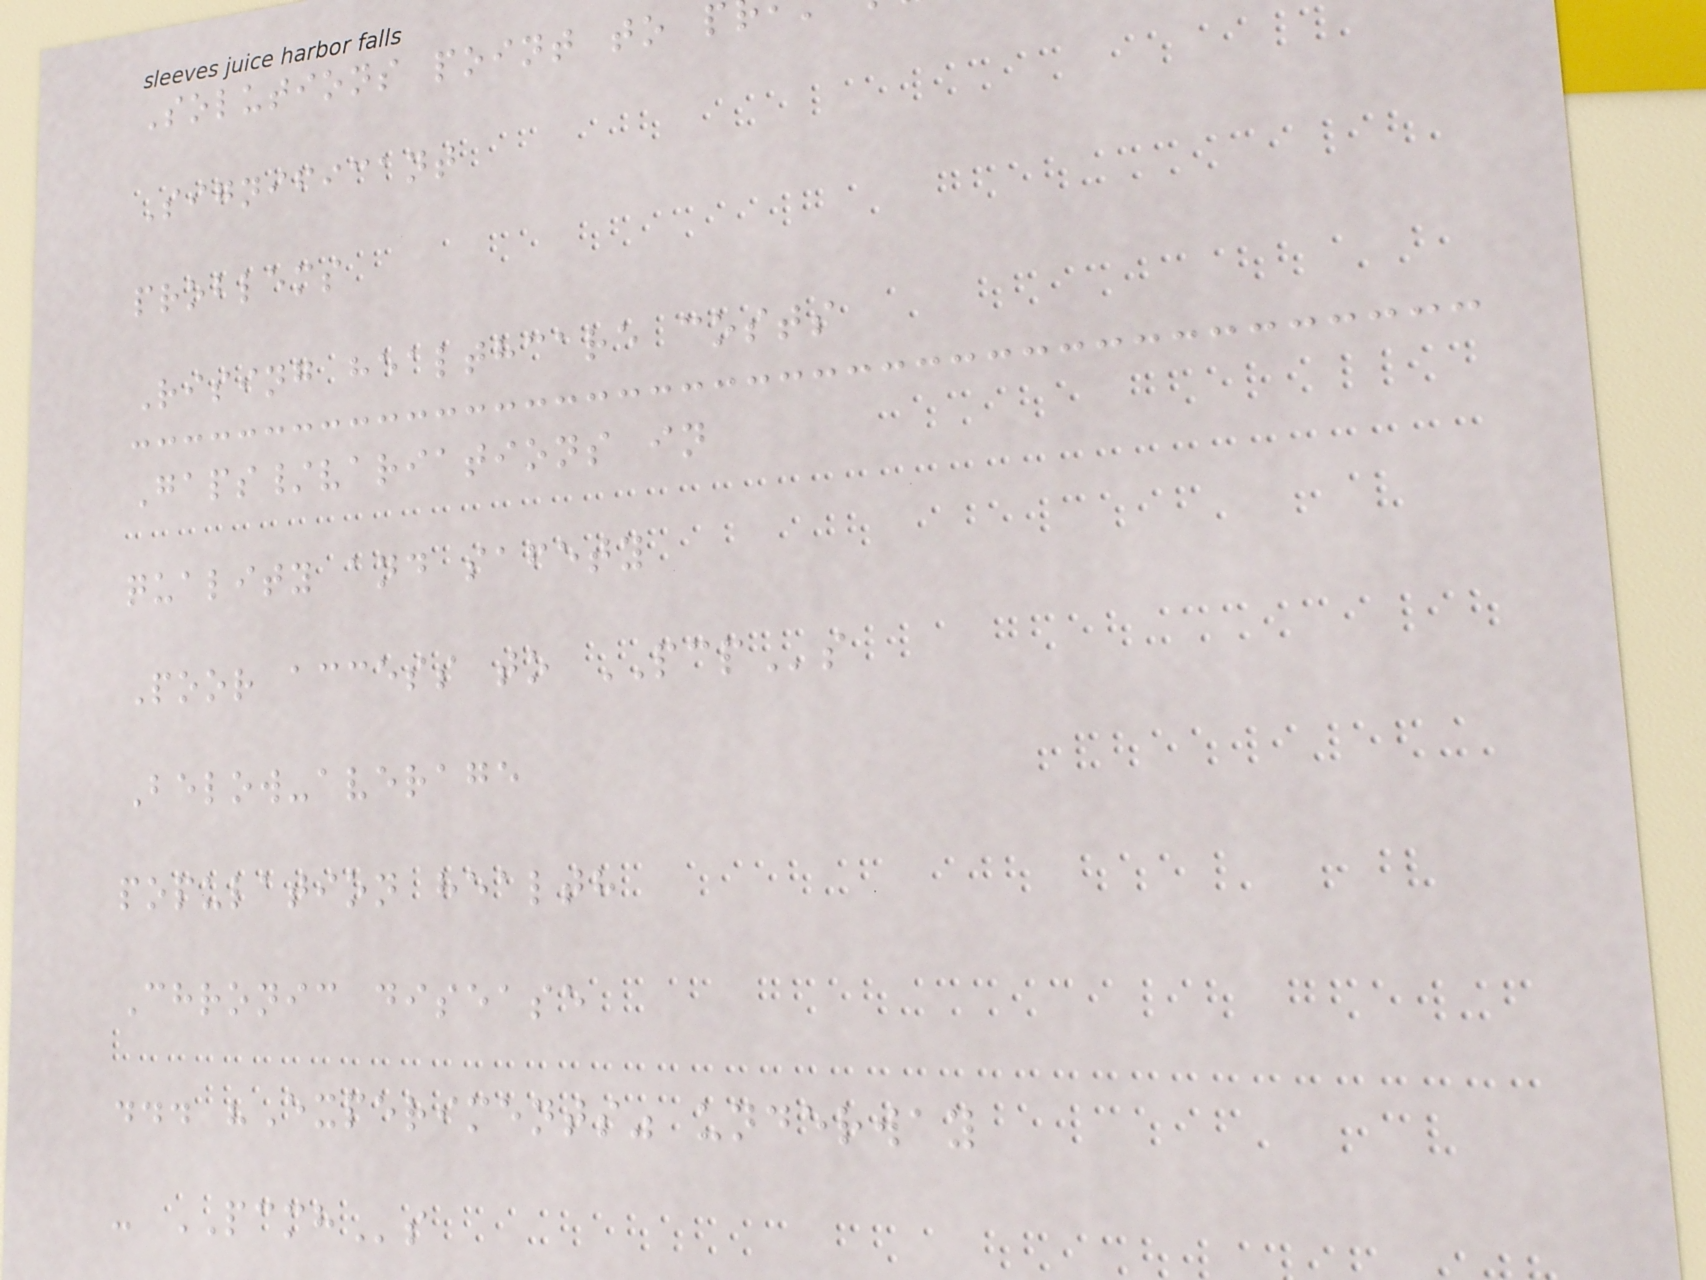Solutions point to p
Significant
problems
Rising healthcare costs
Gaps/variations in
quality and safety
Poor access to PCPs
Below-average
population health
Chronic disease
... "Experiments" underway
- PCMHs
